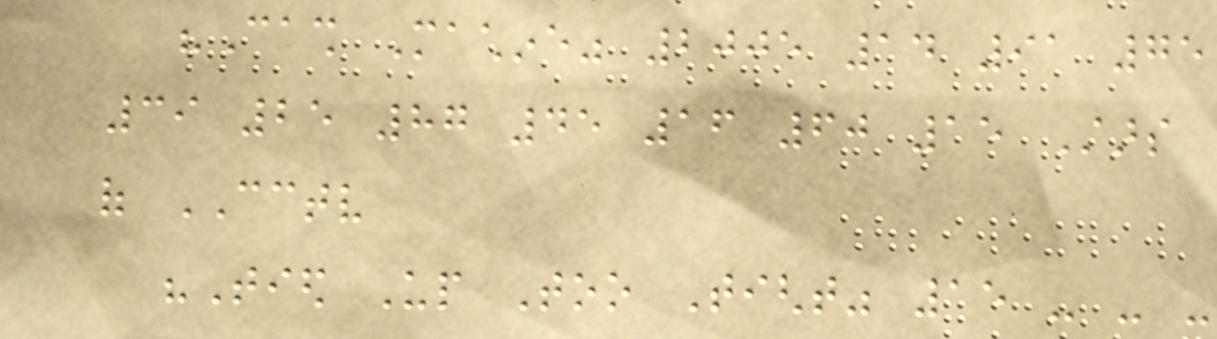"Cash Machine" 2005 14 91 75
39 25 87 45 16 60 15 Stars
of CCTV
"Tied Up Too Tight" 15 - - -
